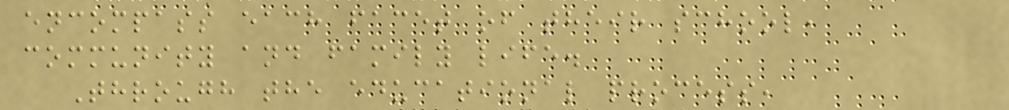encompass each facet of their school,
community and family life.
Through the educational process,
